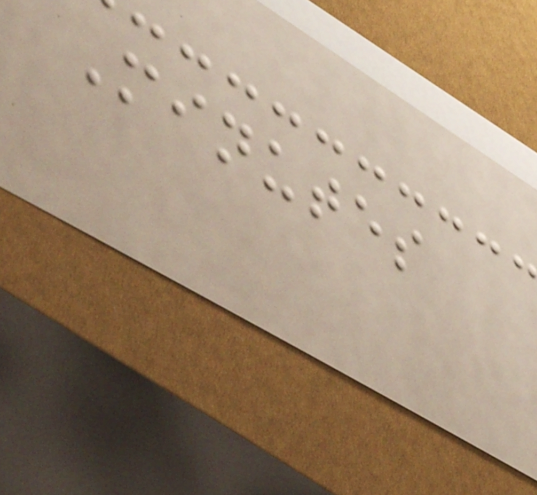Minutes
